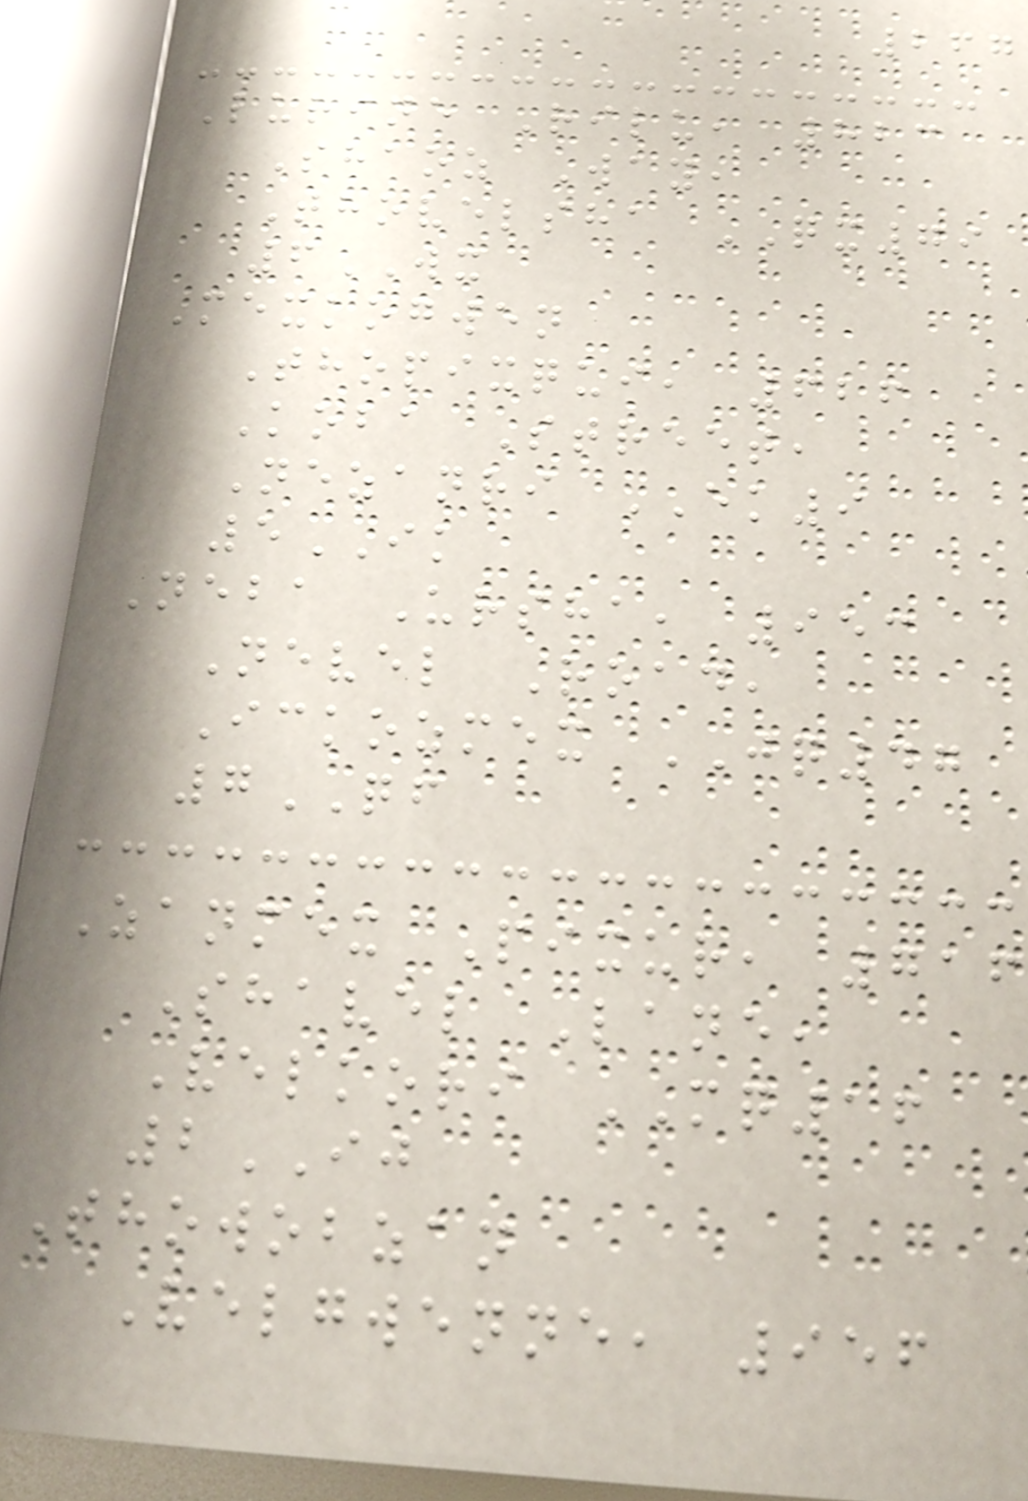267
Lurine Rilu, 823
Shaoz Way,
Thovelsha QX79
6WX
Mexkogwen
Thopixqui, 626
Koba Street,
Nezanri EK9
5IK
Neba Ursha, 953
Nevel Road,
Ickozmex JQ47
7QF
Zanmex Pixur, 716
Shavel Lane,
Velkori MQ16
2IJ
Thowobzan
Velgwenne, 956
